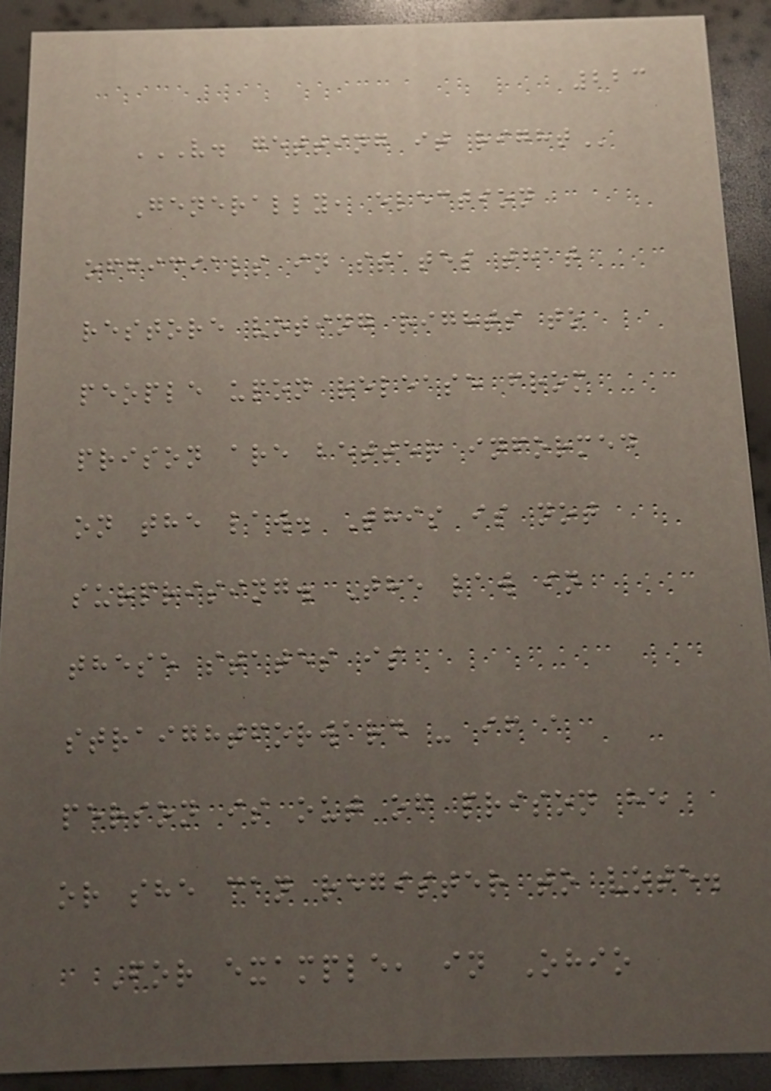223
V. GETTING IT RIGHT
Generally, election
officials in states that
restore voting rights to
people upon release from
prison are better informed
on the law. This is not
surprising. The law in
these states is
straightforward - if a
person is out of prison he
or she can register to vote.
For example, in Ohio
